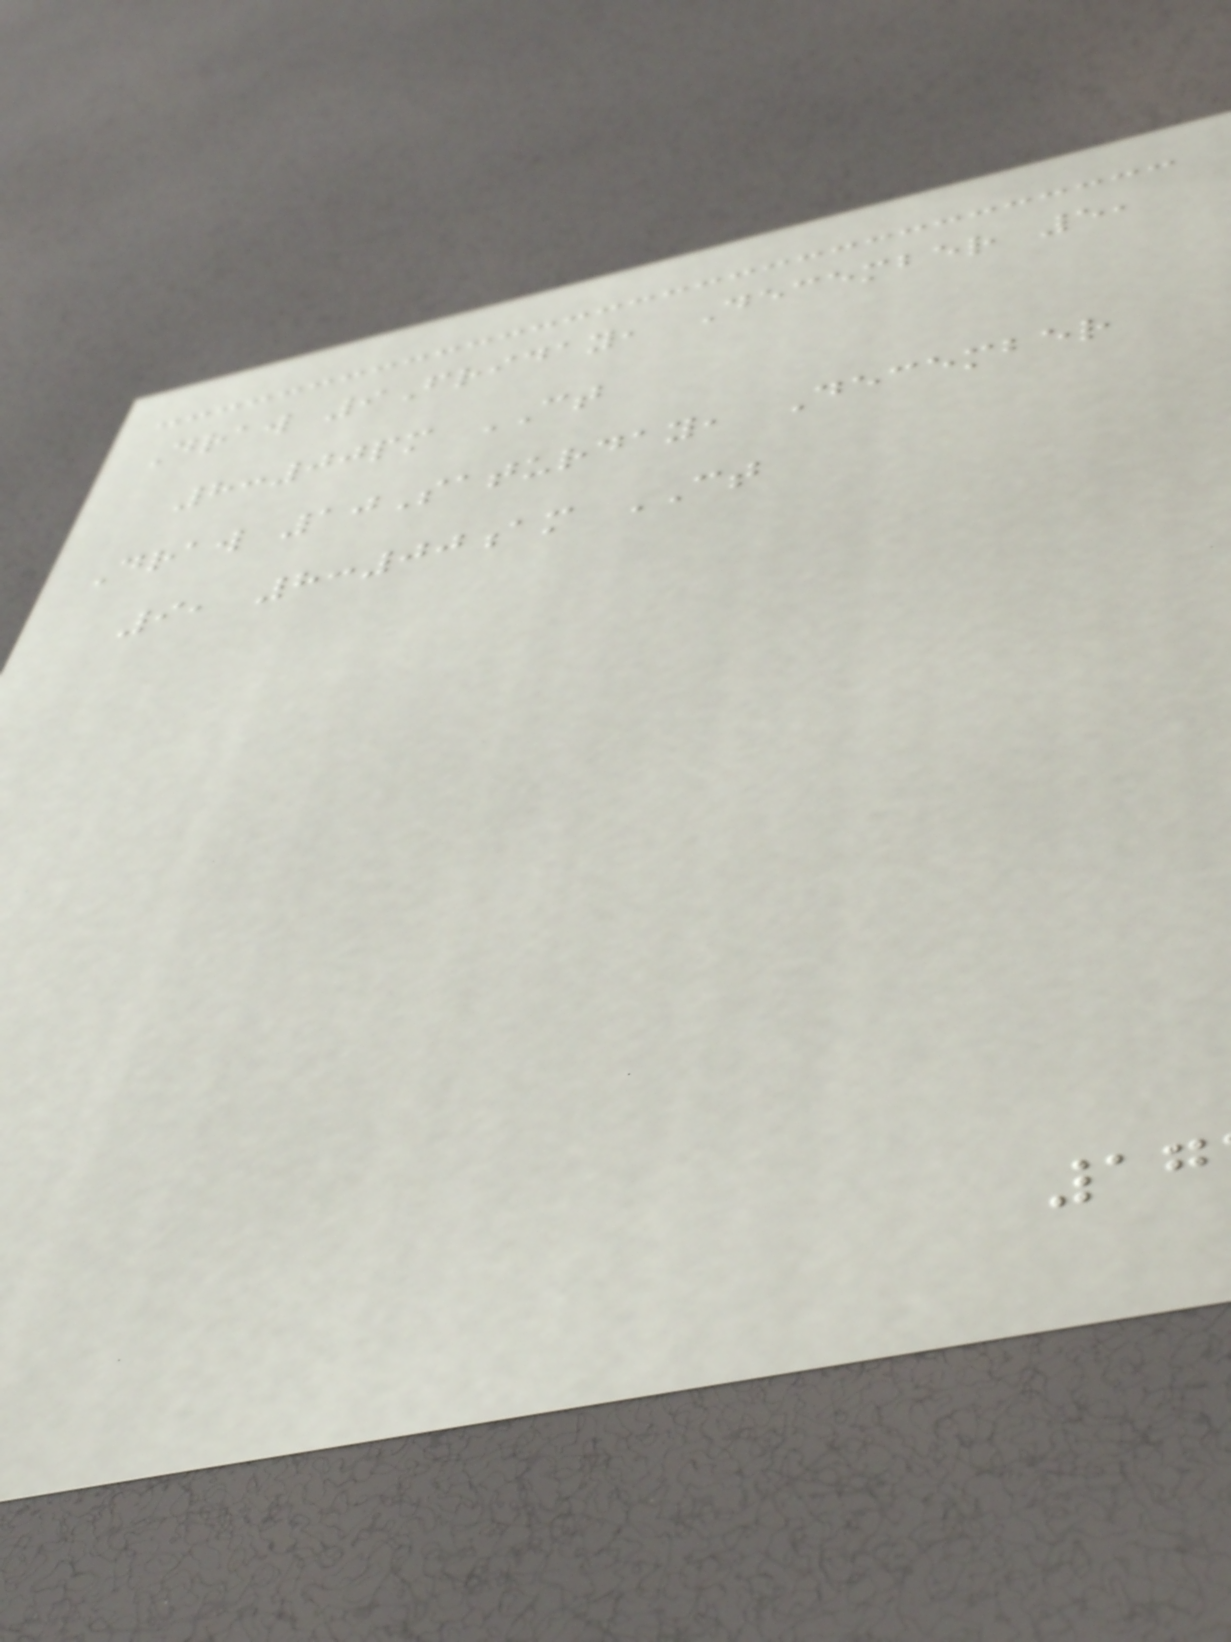Draw 9Friday, December 5,
8:00pm CT
Draw 10Saturday, December
9, 8:00am CT
